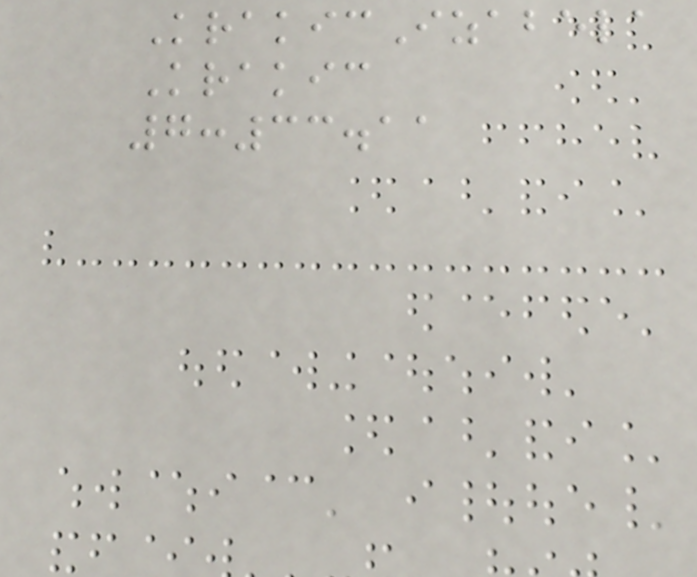KrakicIzabela
Krakic
7:33.11
